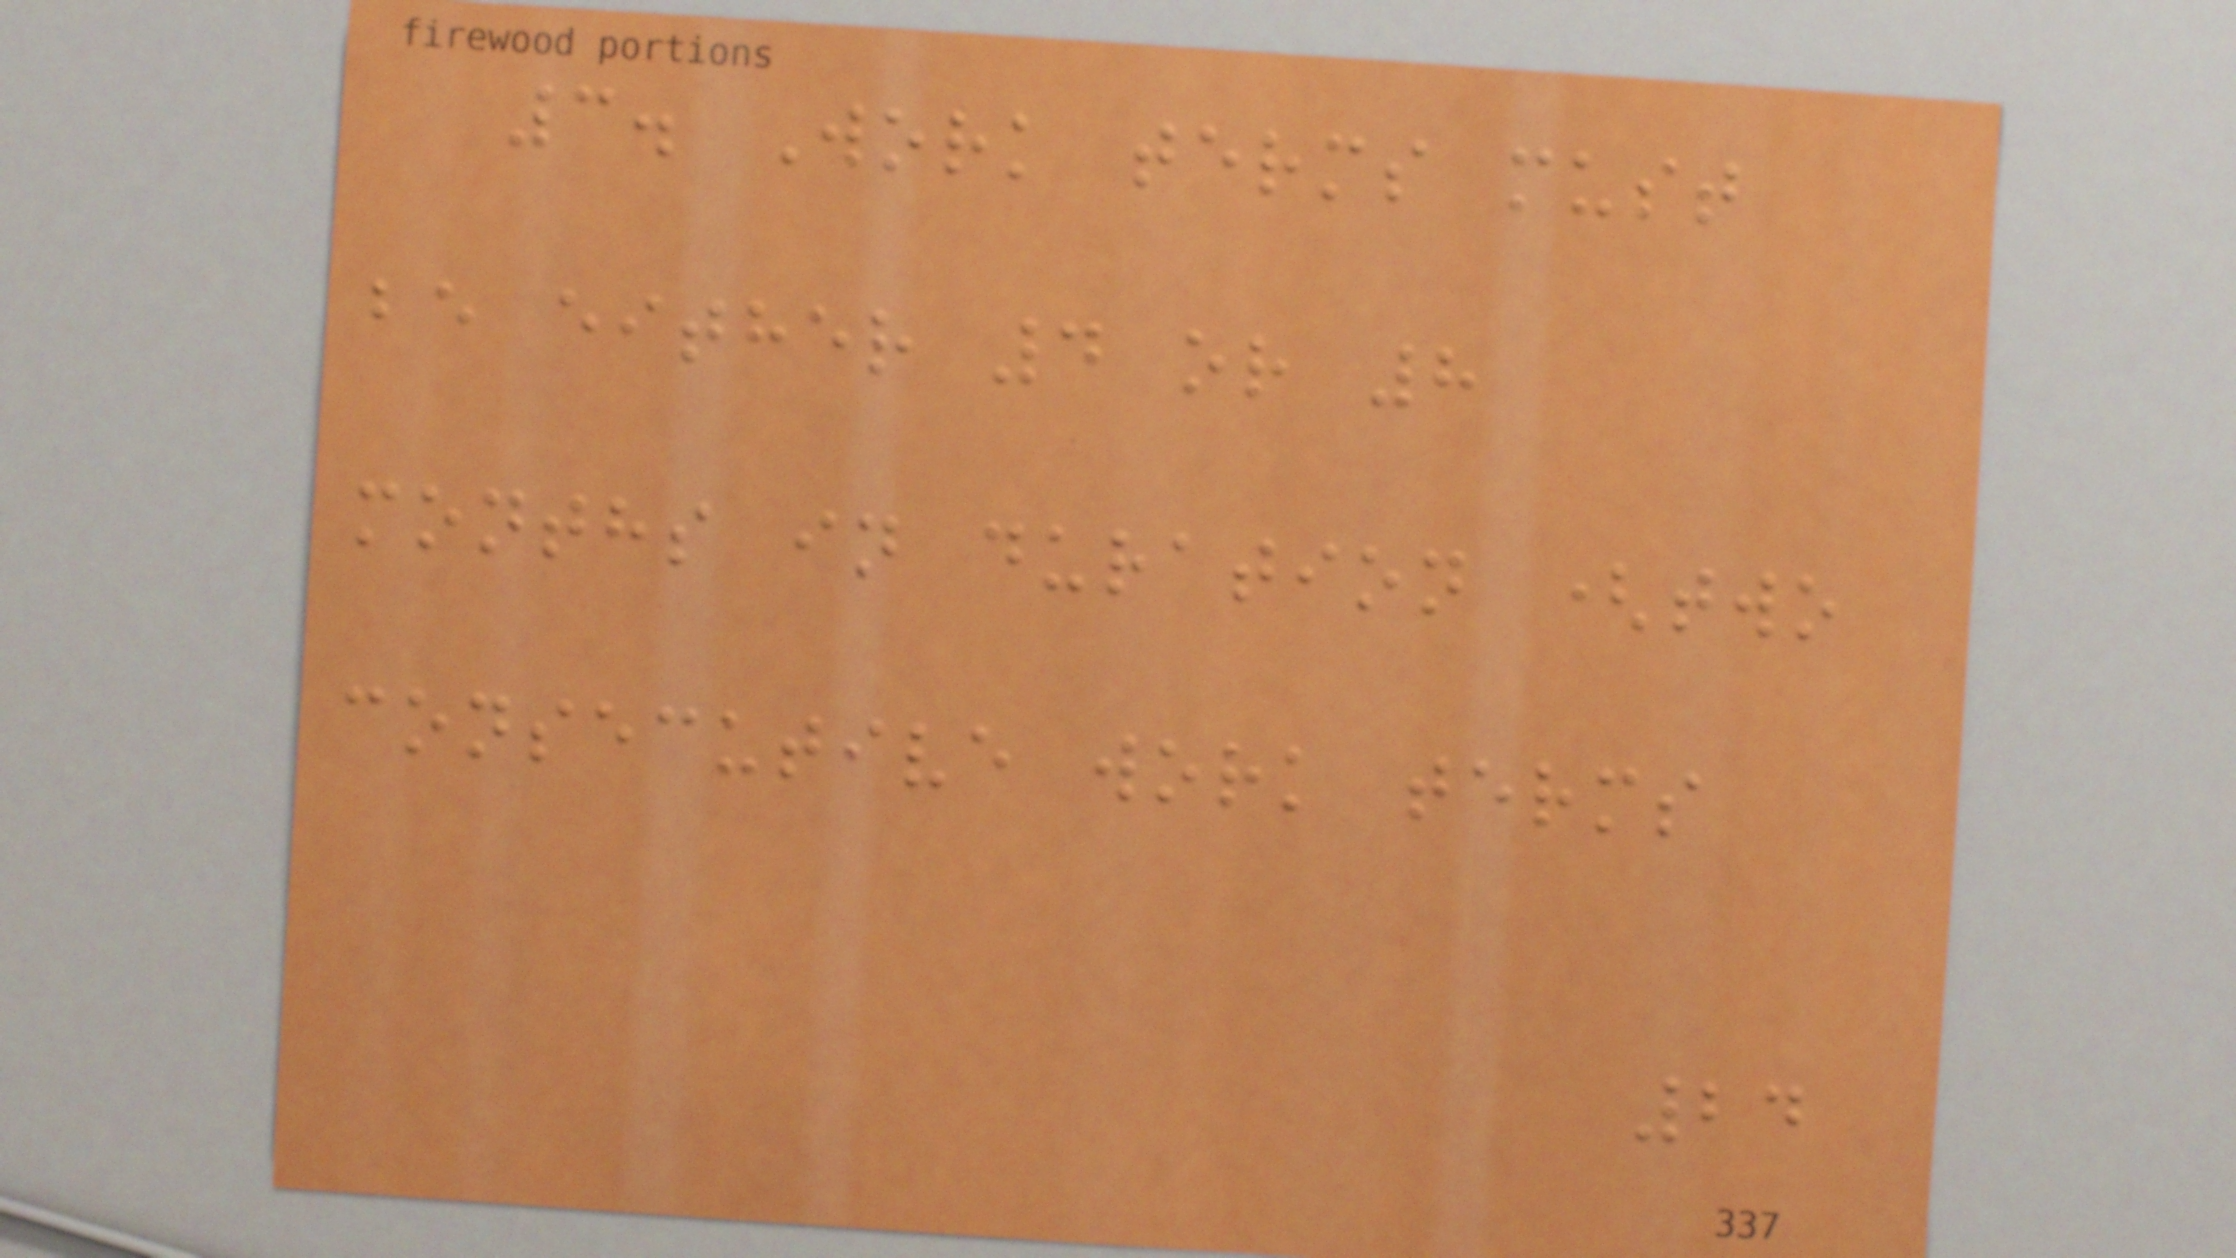3. Work terms must
be either 4 or 8
months in duration (two
consecutive work terms
24
